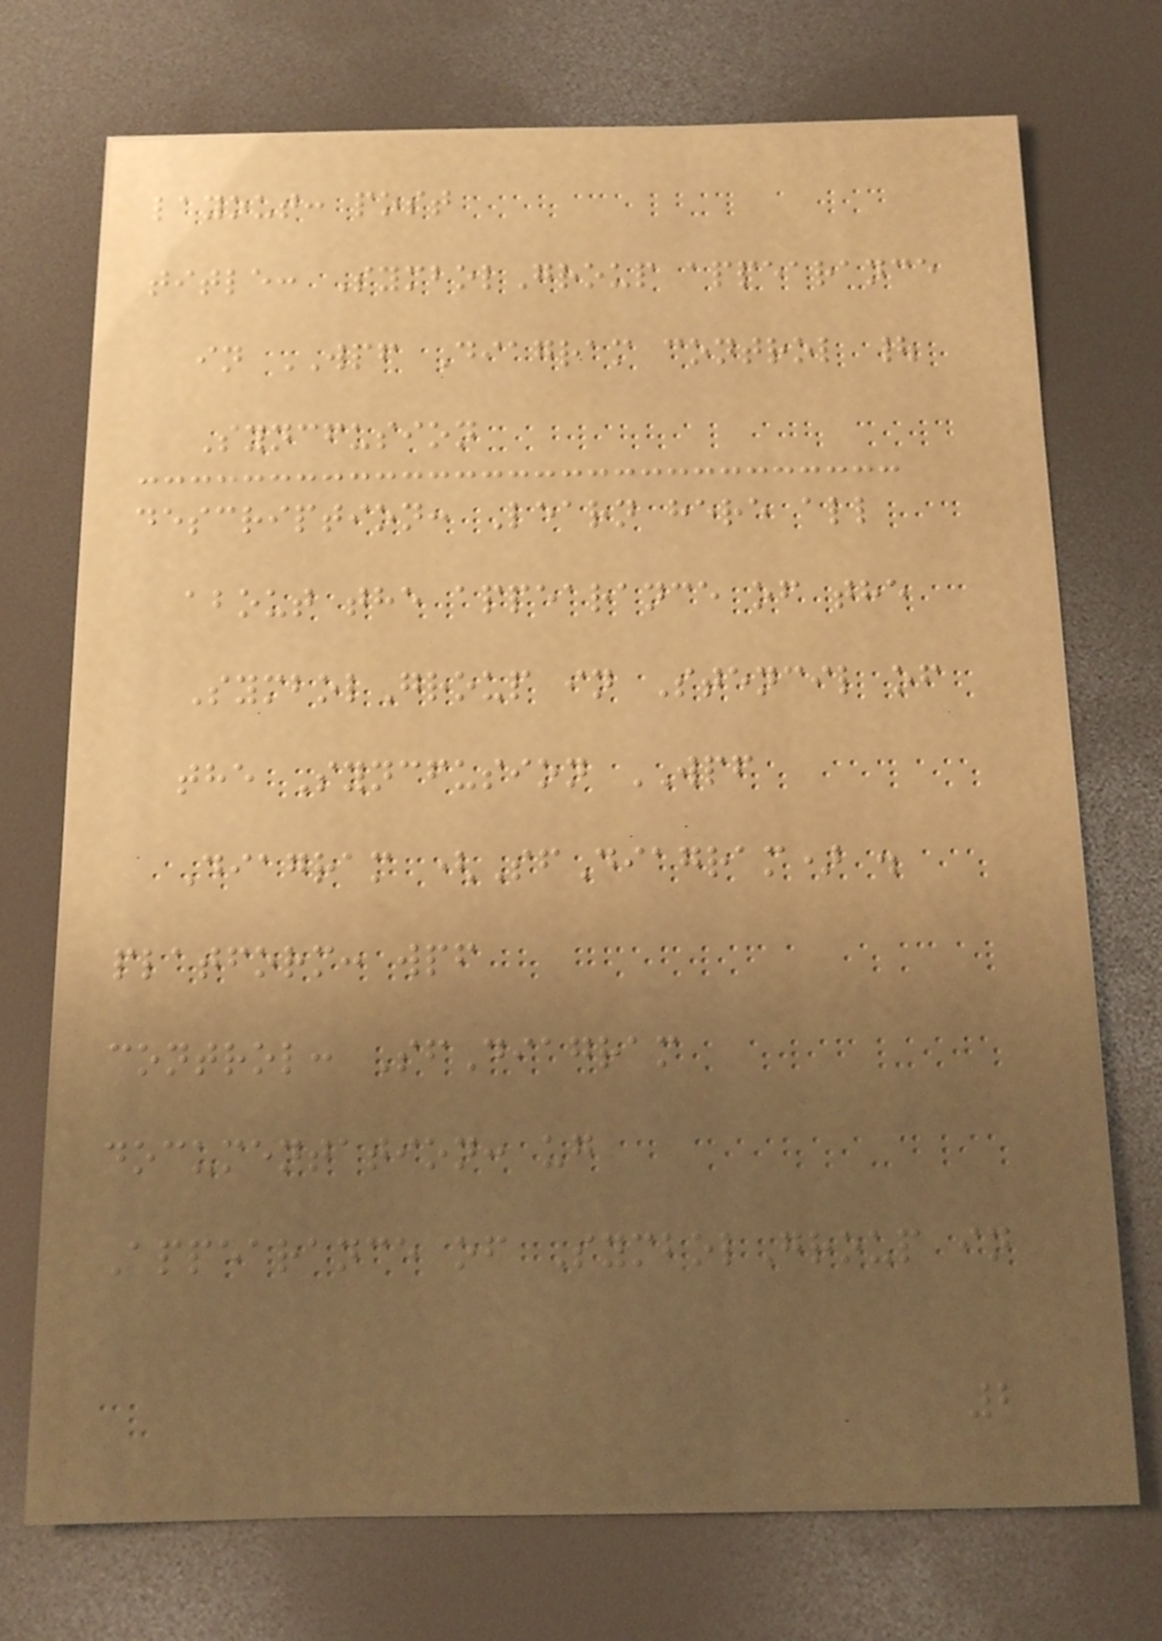layout: post
title: SymbolGroup appearance
in WPF Diagram control |
Syncfusion
description: Learn here all
about the appearance of the
SymbolGroup in Stencil of
the Syncfusion WPF
Diagram (SfDiagram) .
platform: wpf
control: SfDiagram
documentation: ug
Appearance of SymbolGroup in
2
